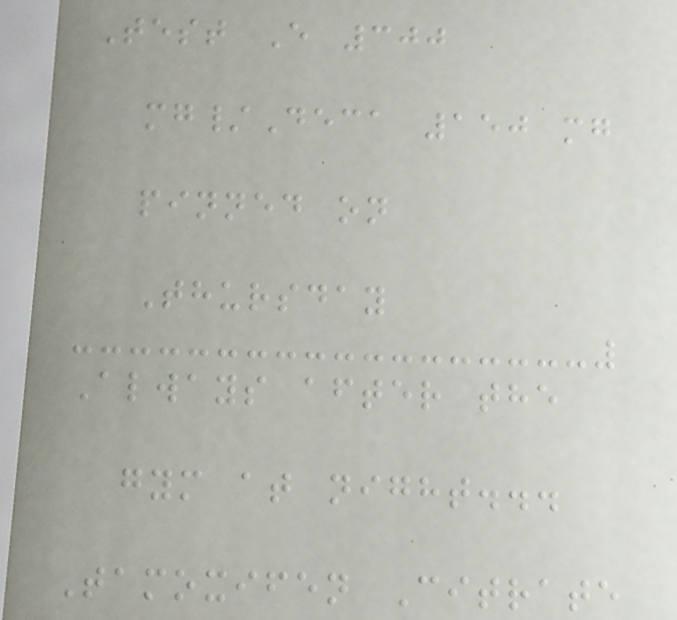Test E 300
mg/Deca 150 mg
pinned on
Thursday
Always after the
gym at night...
Tamoxifen Citrate
